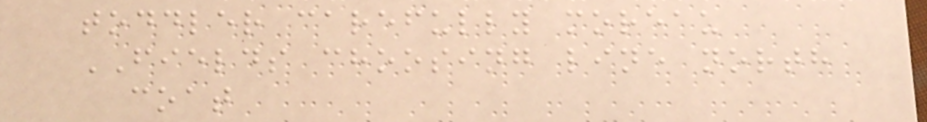toddler carefully moreau
FIELDS choosing line north
coat
